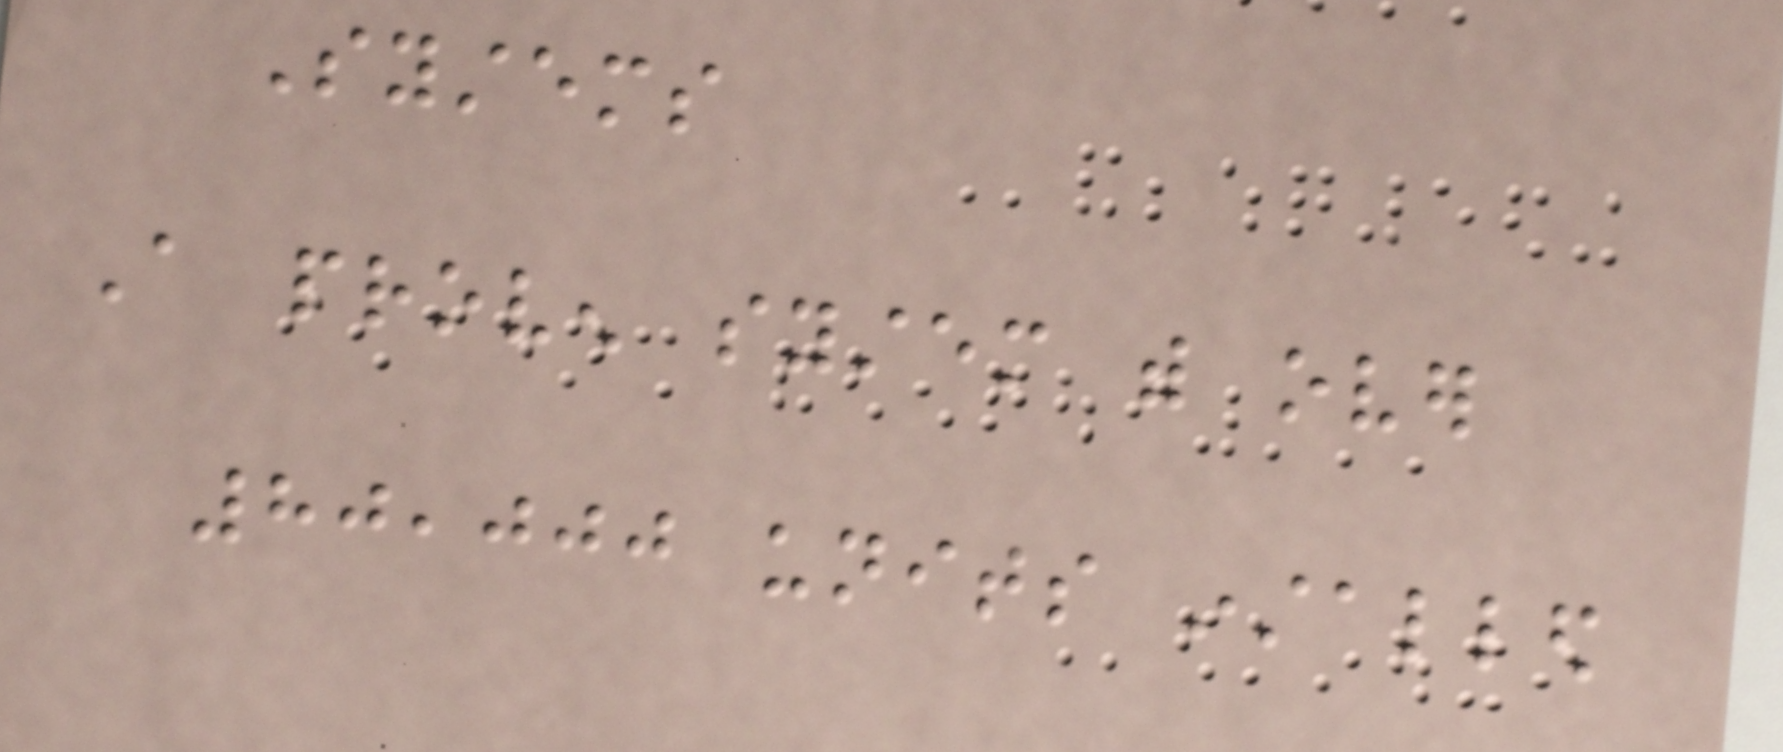Systems
A proven system with over
80,000 units installed
